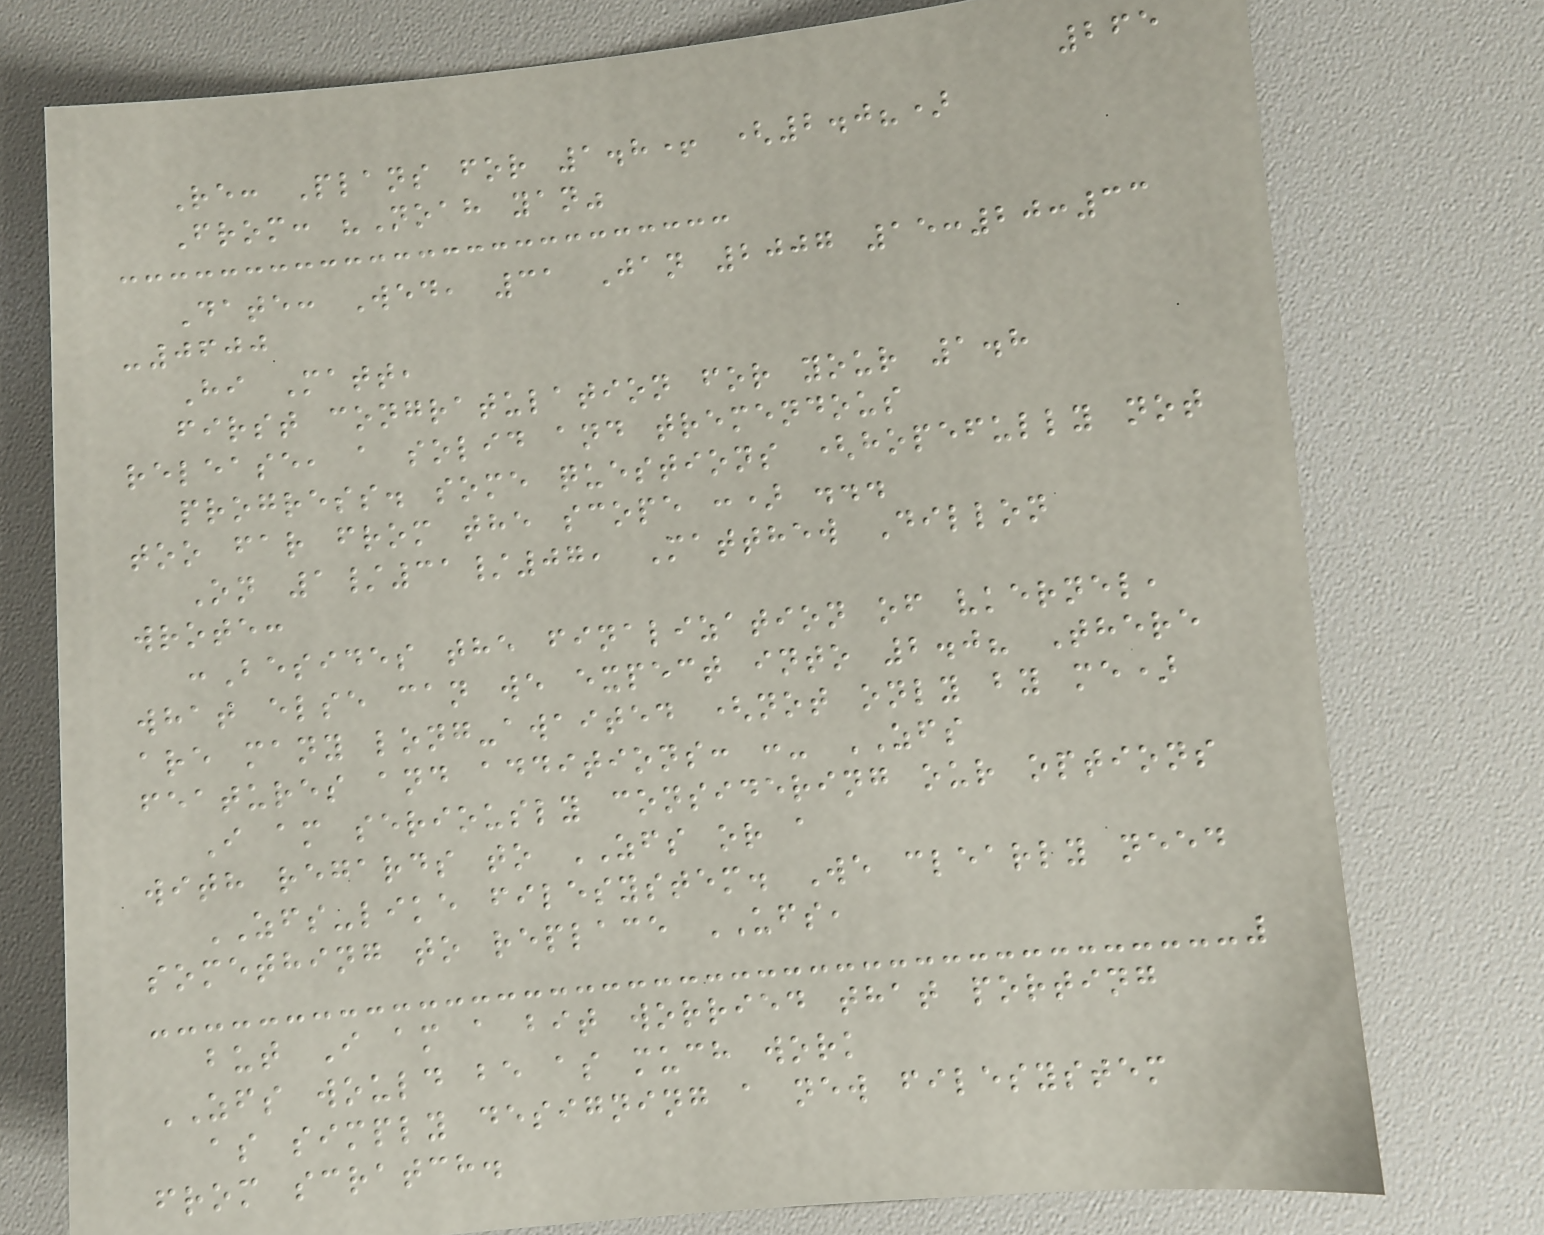265
Re: Plans for 1.8+ (2.0?)
From: "Noah yan"
Date: Wed, 31 Jan 2007 15:20:33
-0600
Hi Matt,
first congratulation for your 1.8
release, a solid and tremendous
progress. some questions (hopefully not
too far from the scope :) ...
On 1/31/07, Matthew Dillon
wrote:
:Besides the finalization of vkernel,
what else can we expect into 2.0? There
are many long-awaited (not only by me)
features and additions: :- ZFS
I am seriously considering our options
with regards to ZFS or a
ZFS-like filesystem. We clearly need
something to replace UFS,
but I am a bit worried that porting
ZFS would be as much work
as simply designing a new filesystem
from scratch.
